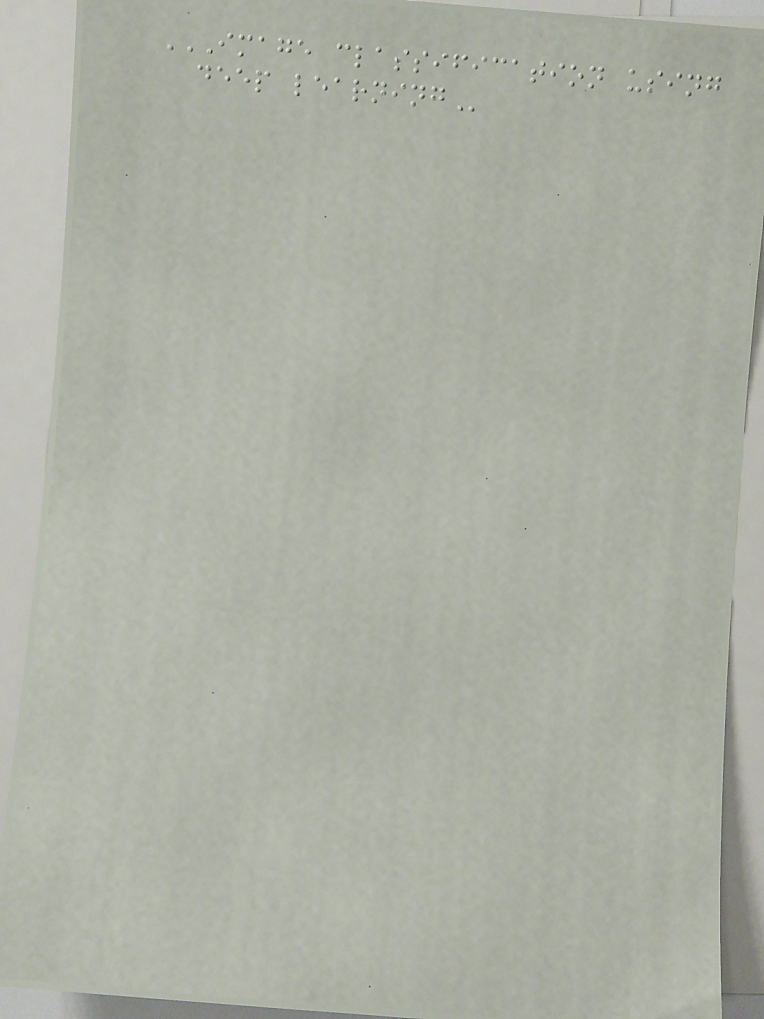IMAGE CLASSIFICATION USING
DEEP LEARNING
